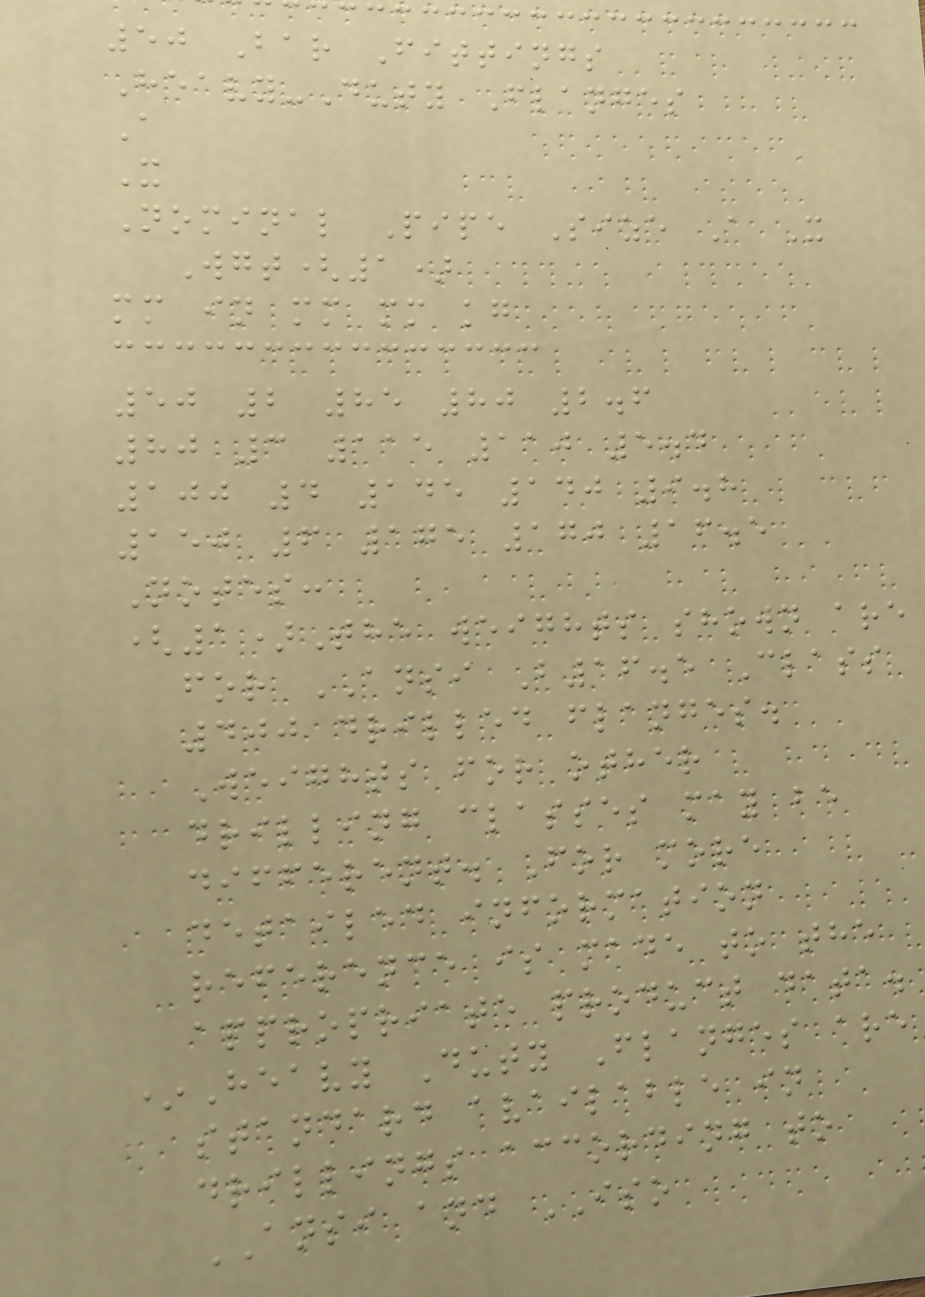50 Bar Fittings
Heavy-Duty Flanges
A
X
Nominal Pipe Size A X
Wgt(1)
mm in mm mm kg
50 2 85 80 2.6
80 3 115 110 5.4
100 4 145 140 9.8
150 6 175 170 16.5
Notes:
(1)The weights shown are
for ANSI B16.5 Class
400 drilled flanges.
Weights for other
drilling classes may be
different. For more
detailed information
reference is made to the
appropriate product data.
*Heavy Duty Flanges are
standard available in
drillings according to
ANSI and ISO
